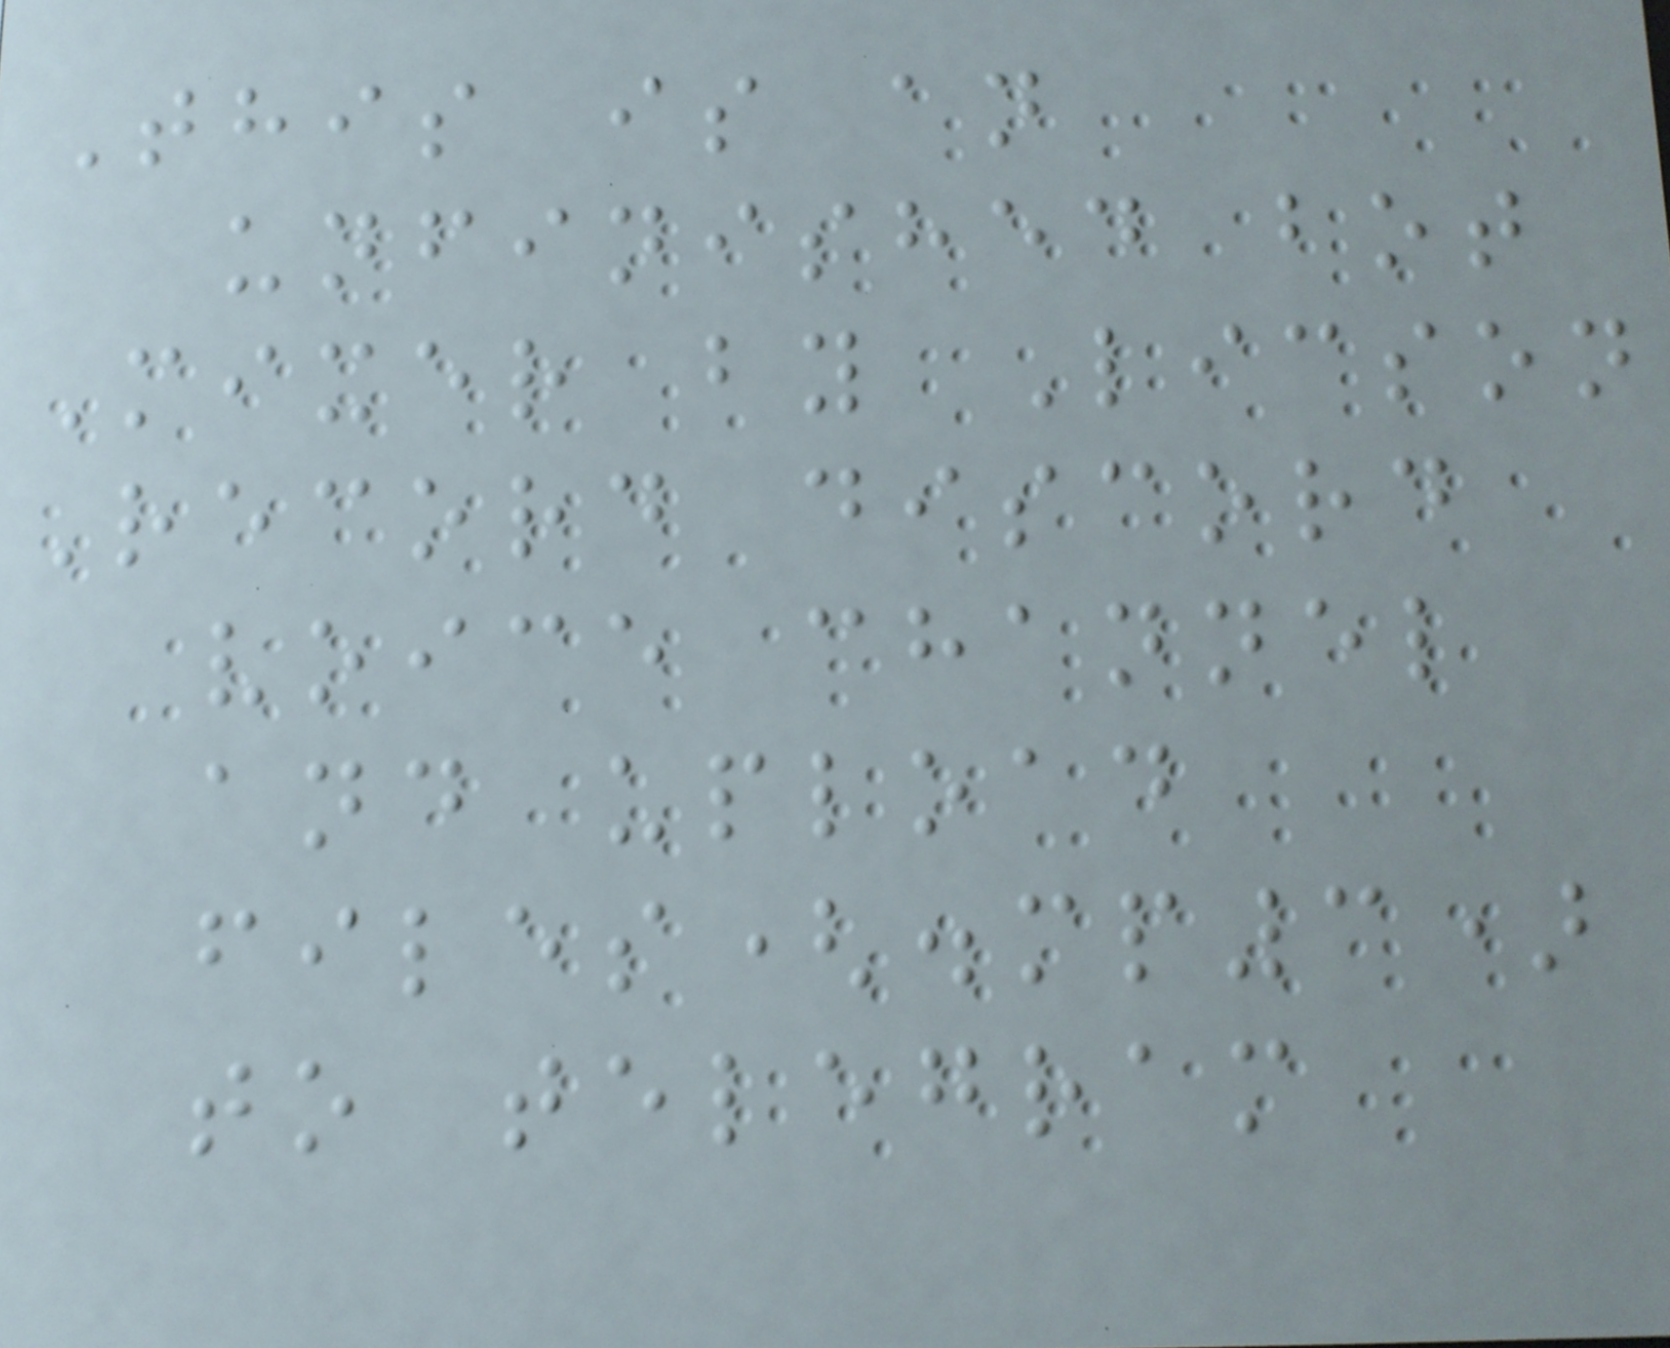This is an
unfinished bot
Mixer by Licson
Record discord
voice channel
and upload
files(.mp3)
to telegram
